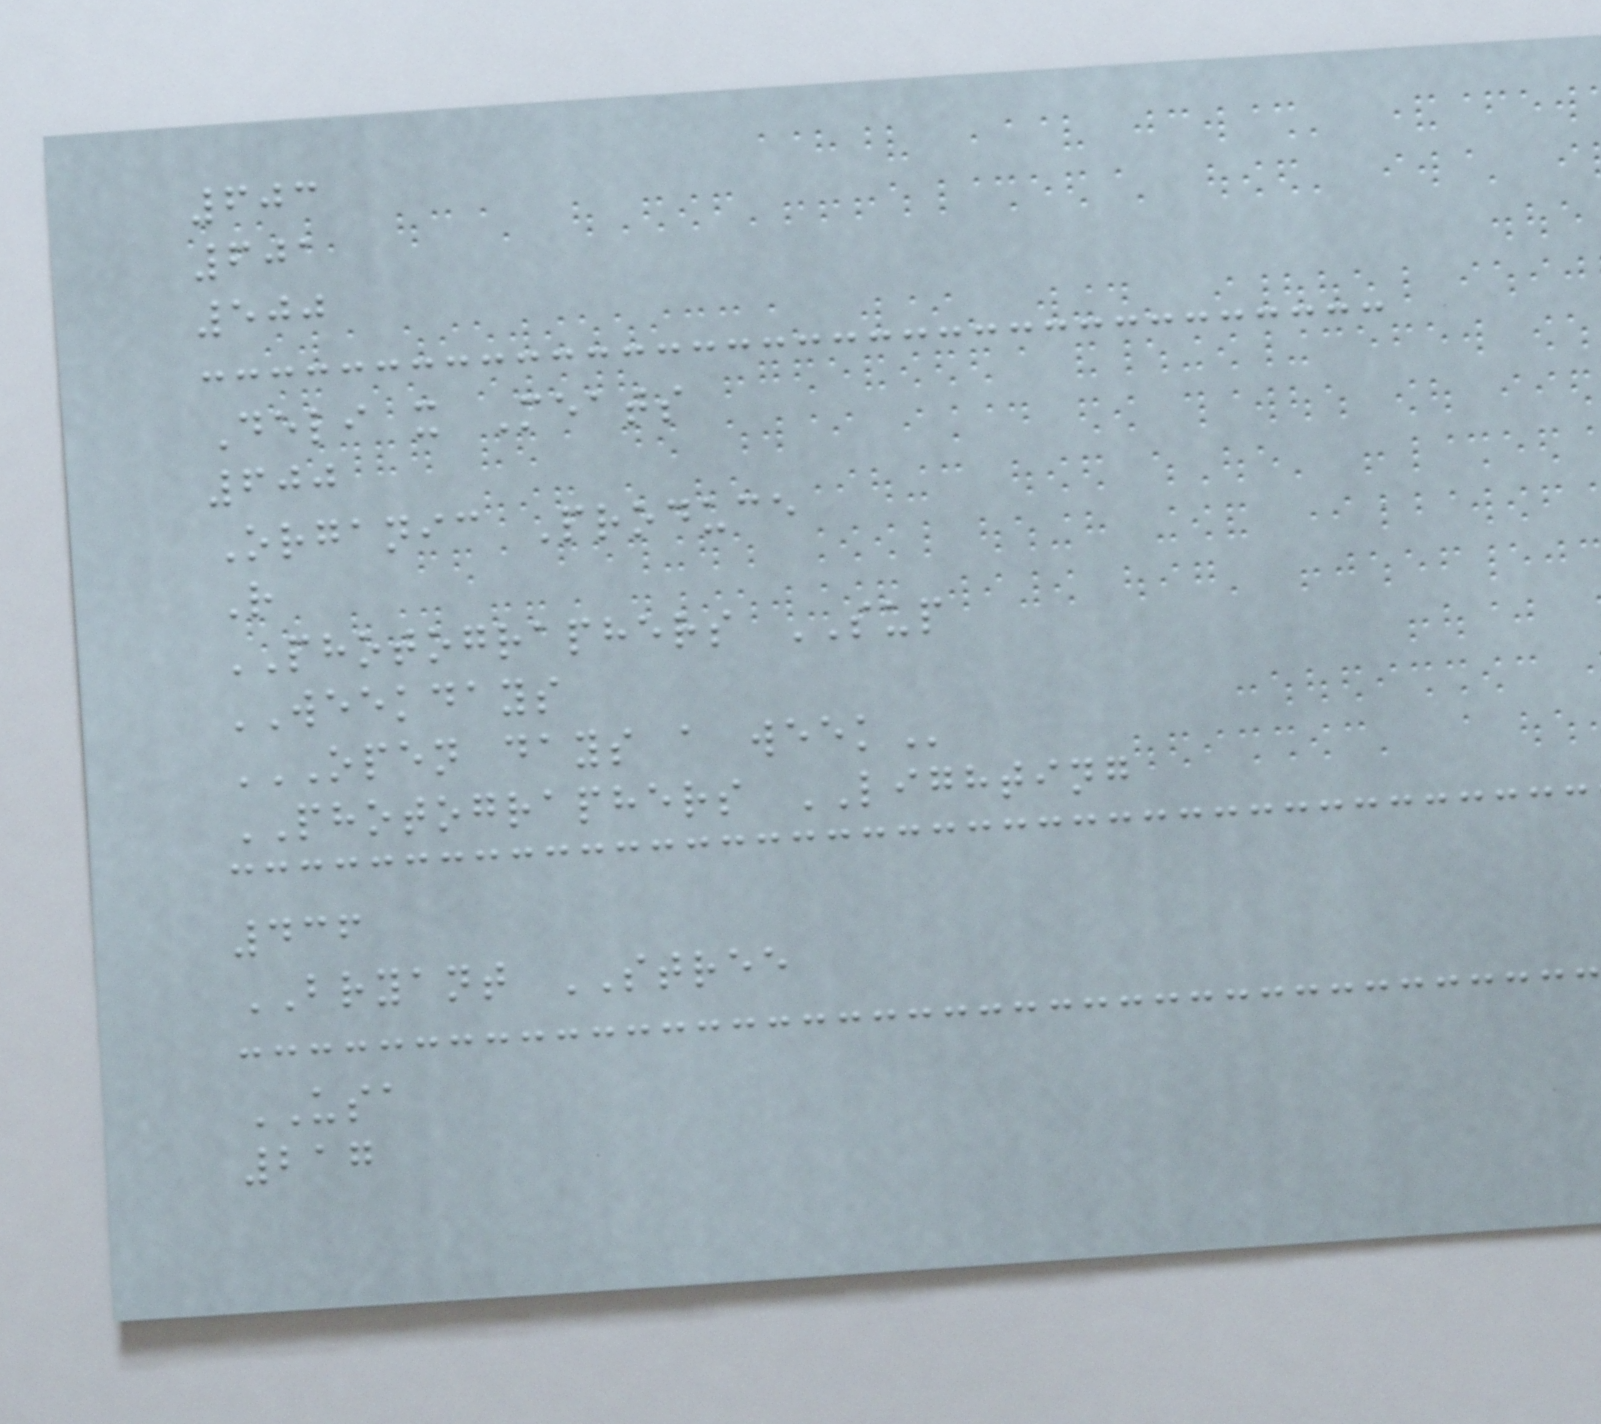603
601
500
Deli x Meats
600
Organic Produce
R
PHOTOGRAPHERS SUP
WEEKDAYS
OPEN DAYS A WEEK
PHOTOGRAPHERS LIGHTING
436
BRYANT STREE
USA
217
